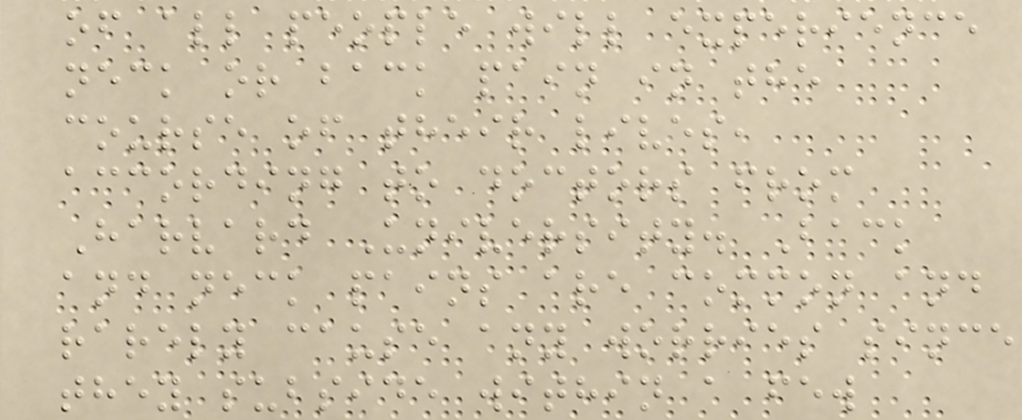of all people will experience
neck or back pain in the
course of their lives,
according to doctors from
Harvard University. Back
and neck pains are common and
rarely cause any worries since
they subside within a few
